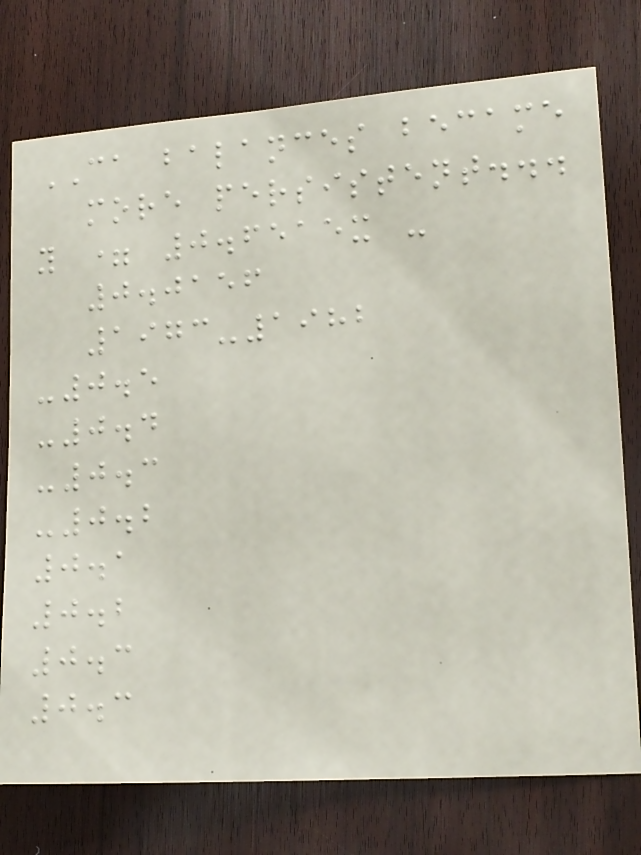CA balances became
more persistent...
y = 0.6515x -
0.0156
1973-1982
-0.5
-0.4
-0.3
-0.2
0.1
0.2
0.3
0.3
